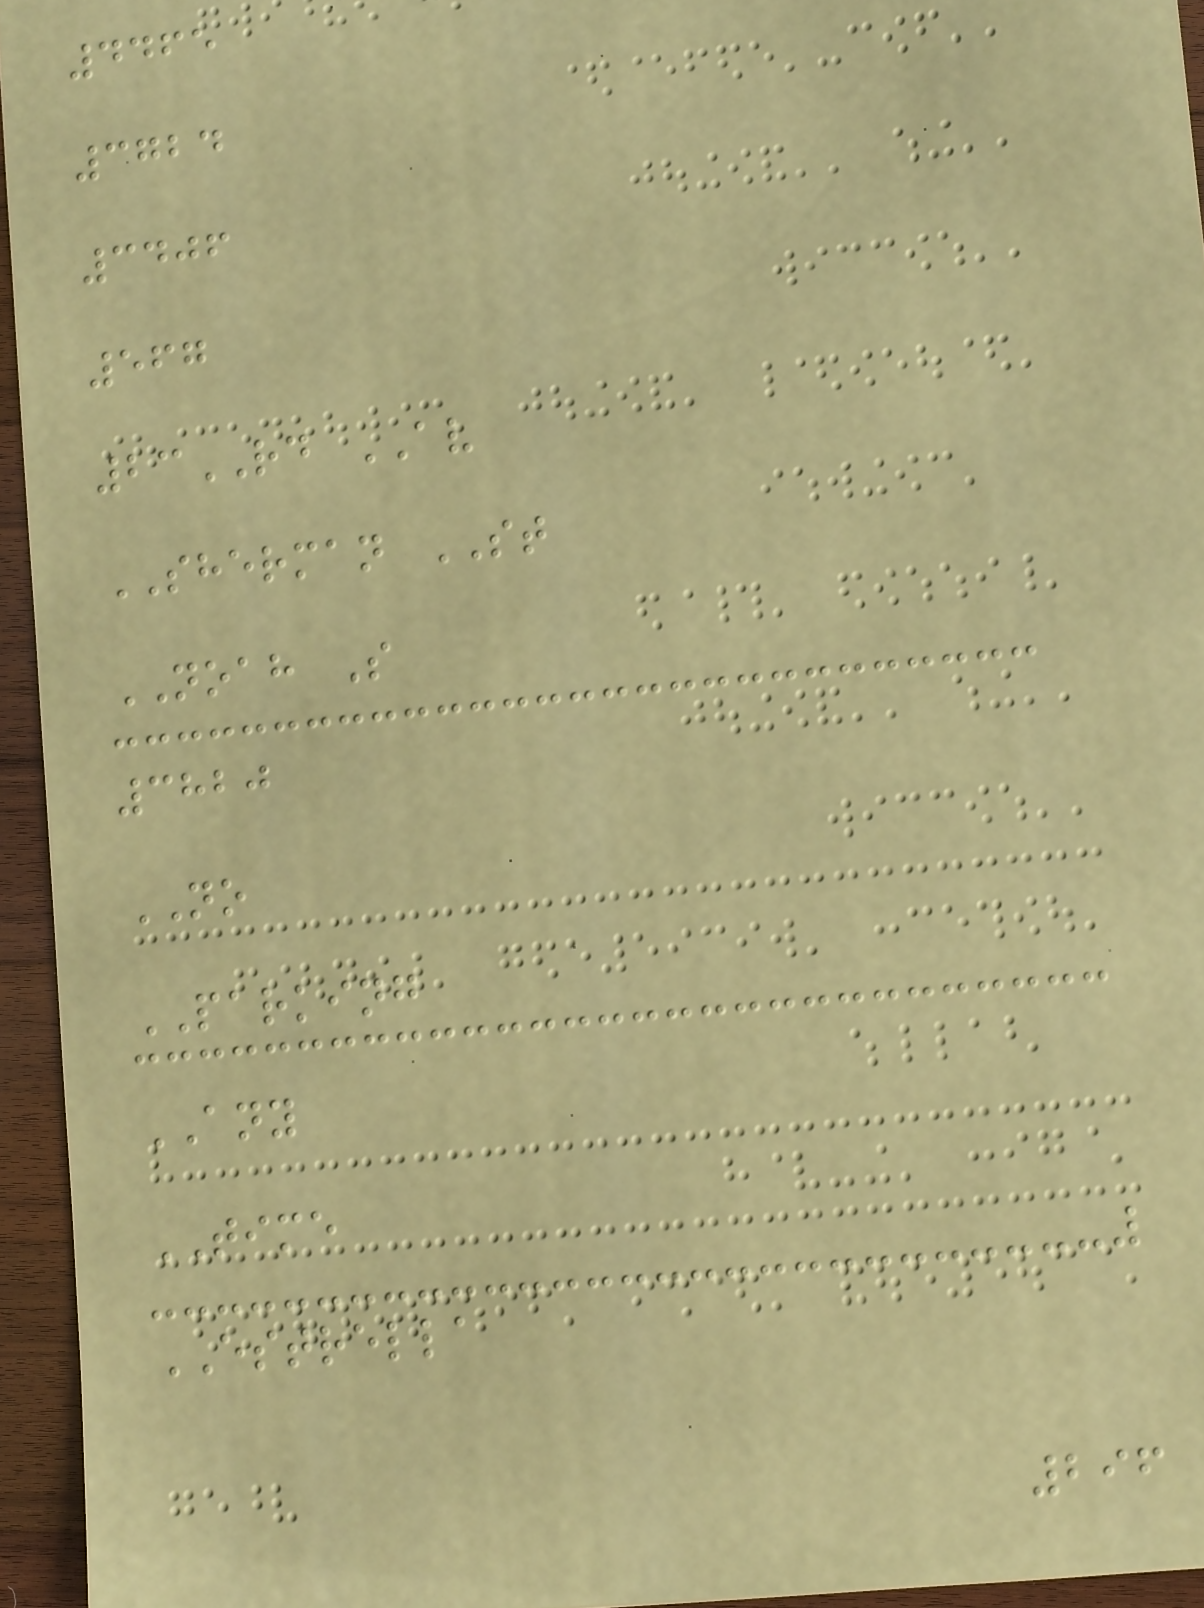4465
3724
3406
567
23RD AV
SHERMAN ST
NOAH S
3820
NO
PARKING
ANY
TIME
ESTRELLA
296
